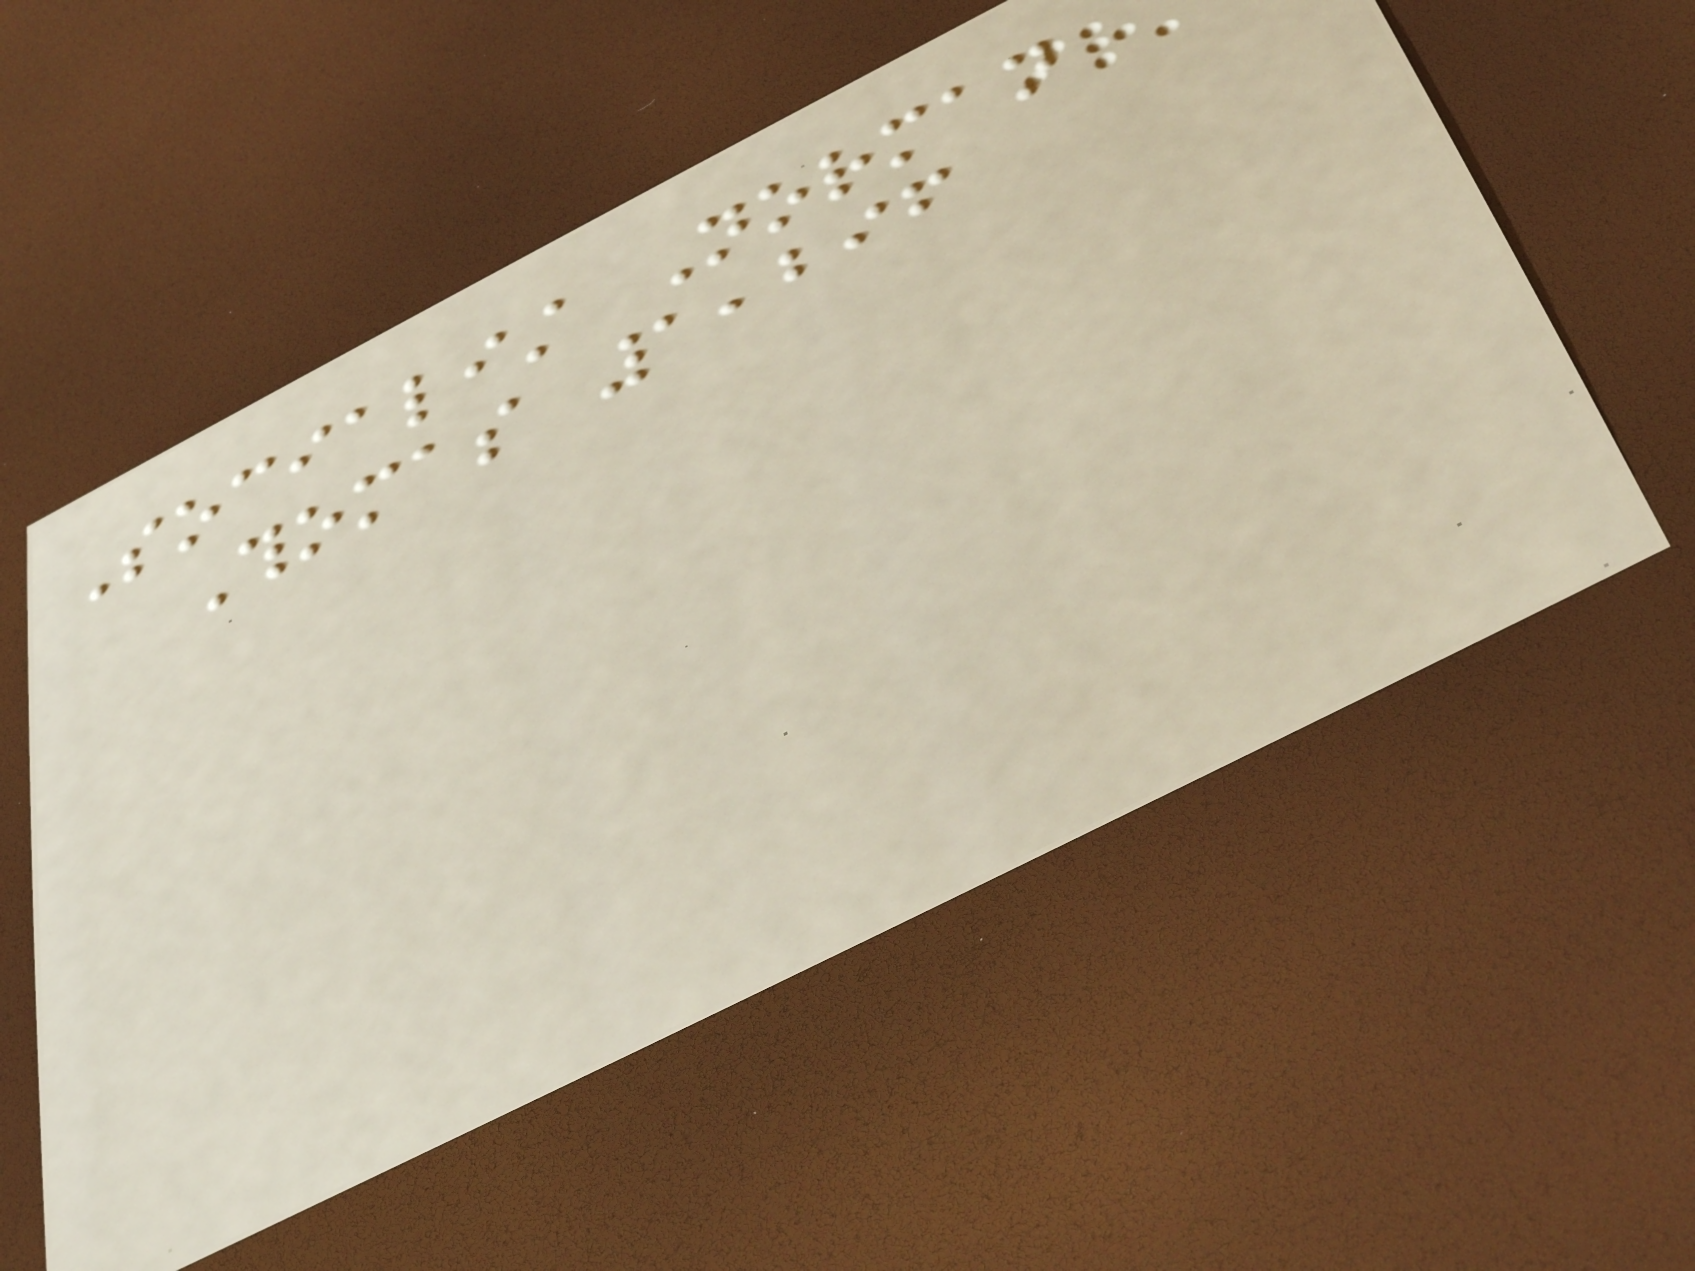Socialist Norman
Thomas 1,296
